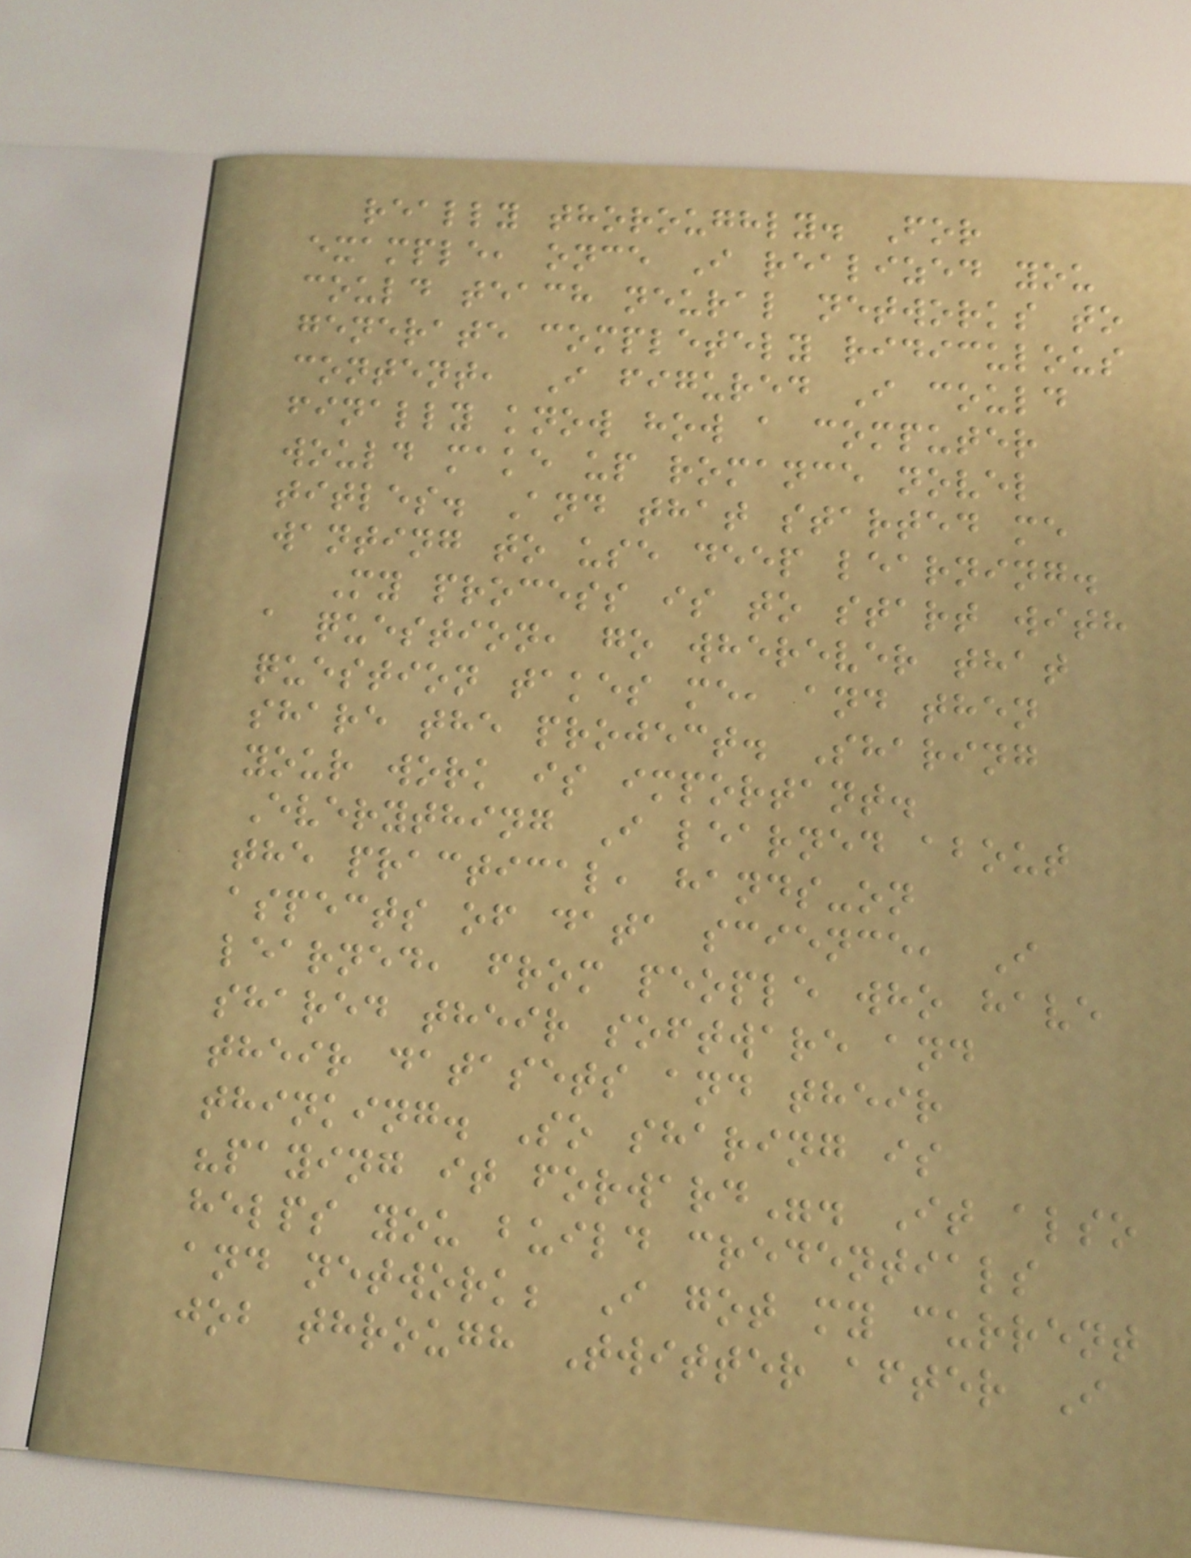really thoroughly. For
example, once I realized you
could teach neural networks to
generate completely ridiculous
content, I figured I could
finally know how a computer
would make up romance novel
titles. And that started me
wanting to use deep learning.
My process is to start with
a question, go wherever that
question takes me, and then
share the project. Sharing
your work is important.
Everything I learned about
the practical, hands-on
aspects of data science, I
learned, from people who have
shared their software and
their datasets and their
thinking. So sharing is
"paying it forward". It also
helps you build credentials
and network; I got my current
job through Twitter after I
